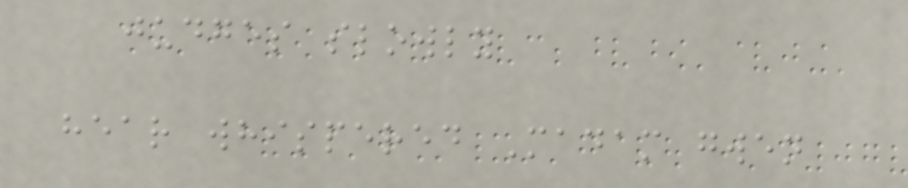judges slowly
hear whispered Madam gwen
